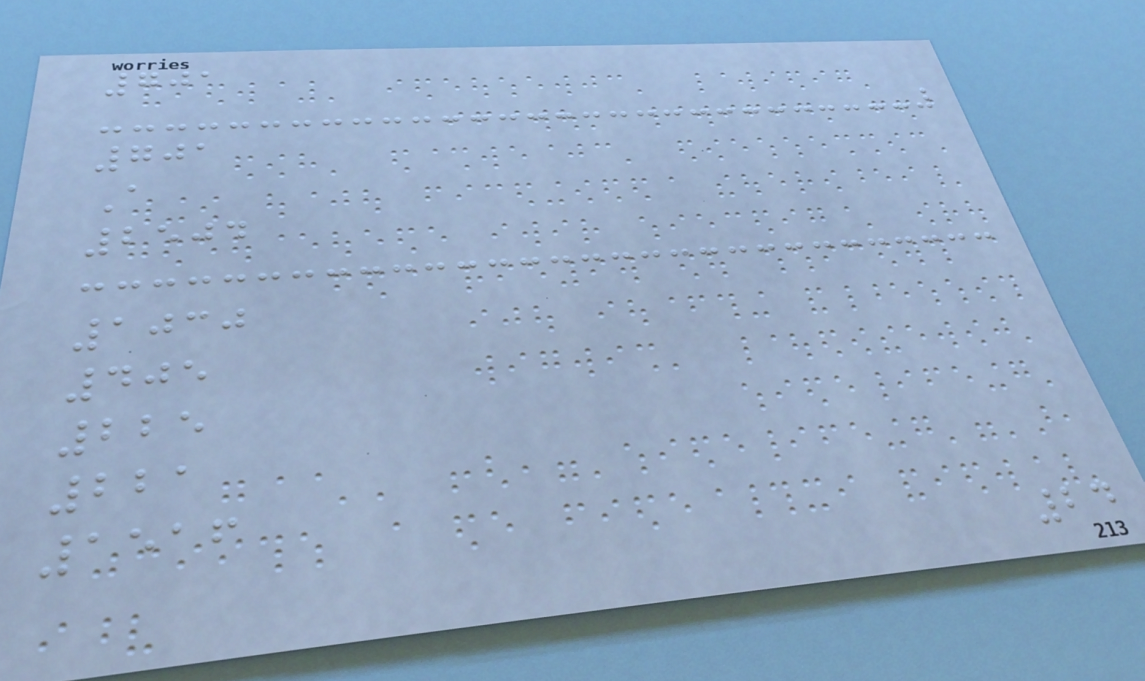701
701
A
2504
1030
405
225
221
1516
24
